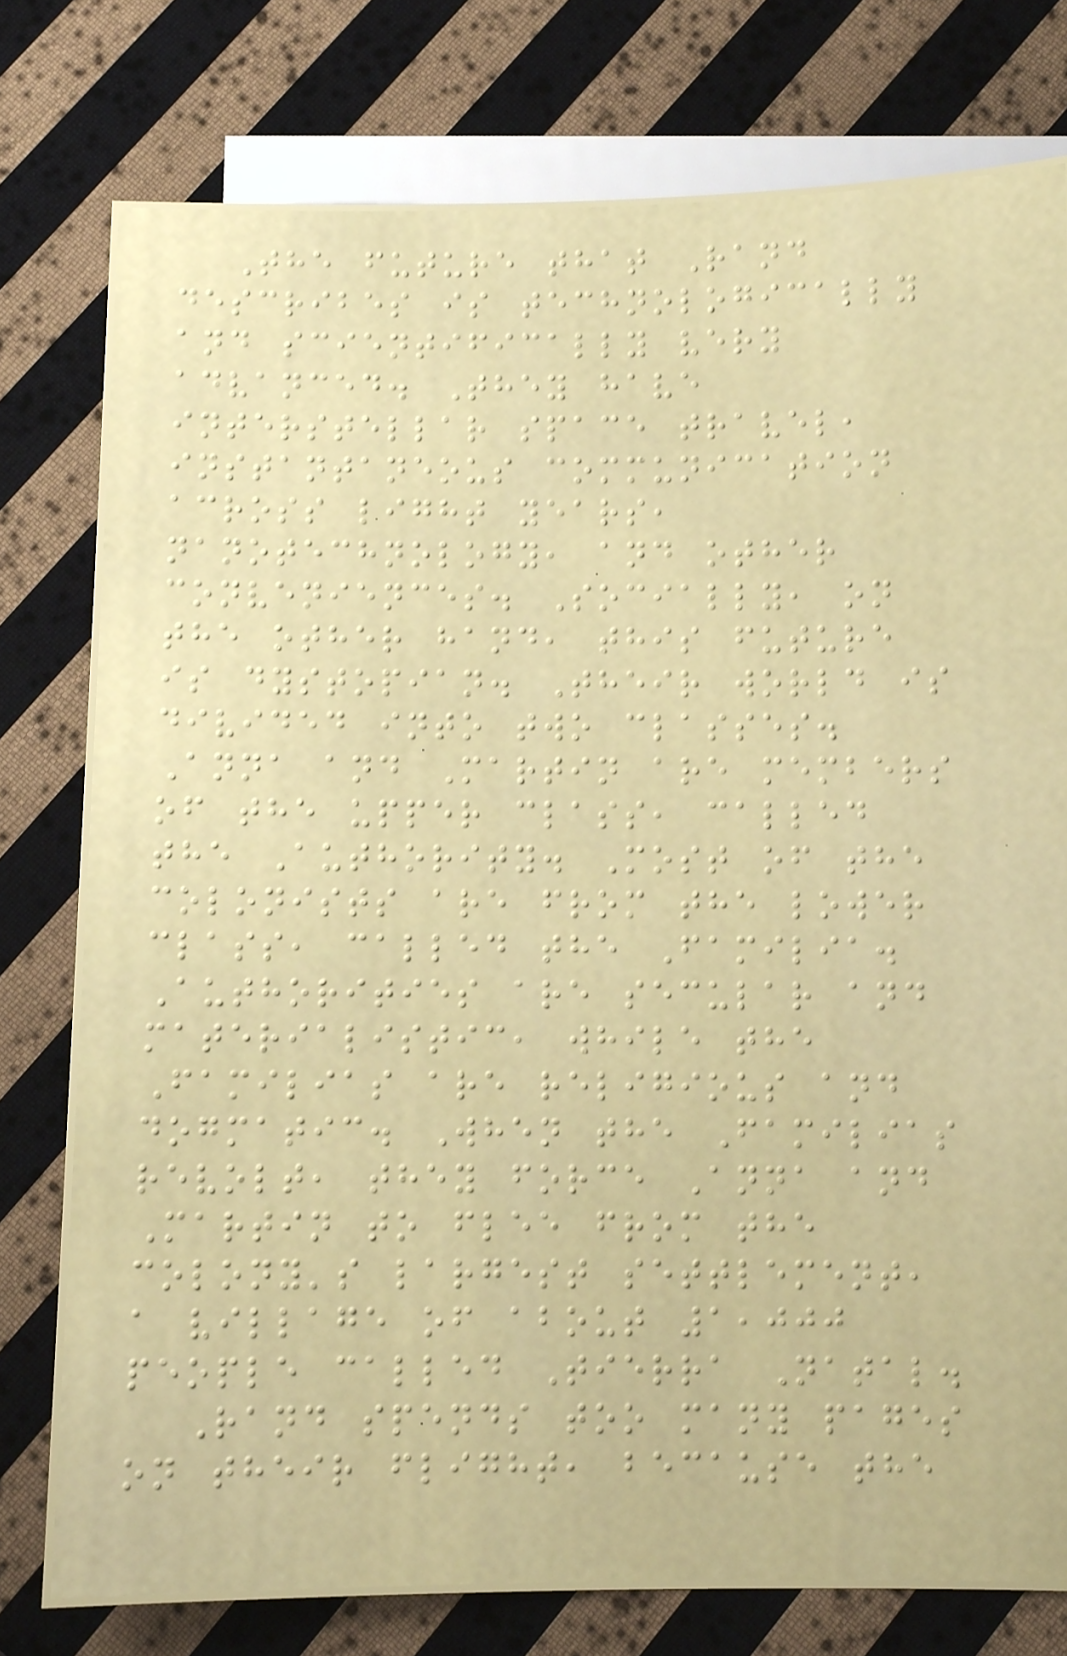The future that Rand
describes is technologically
and scientifically very
advanced. They have
interstellar space travel,
instantaneous communication
across light years,
nanotechnology, and other
conveniences. Socially, on
the other hand, this future
is dystopian. Their world is
divided into two classes.
Anna and Martin are members
of the upper class, called
the Authority. Most of the
colonists are from the lower
class, called the Familia.
Authorities are secular and
materialistic, while the
Familias are religious and
dogmatic. When the Familias
revolt, they force Anna and
Martin to flee from the
colony's largest settlement,
a village of about 1,000
people called Tierra Natal.
Rand spends too many pages
on their flight, because the
